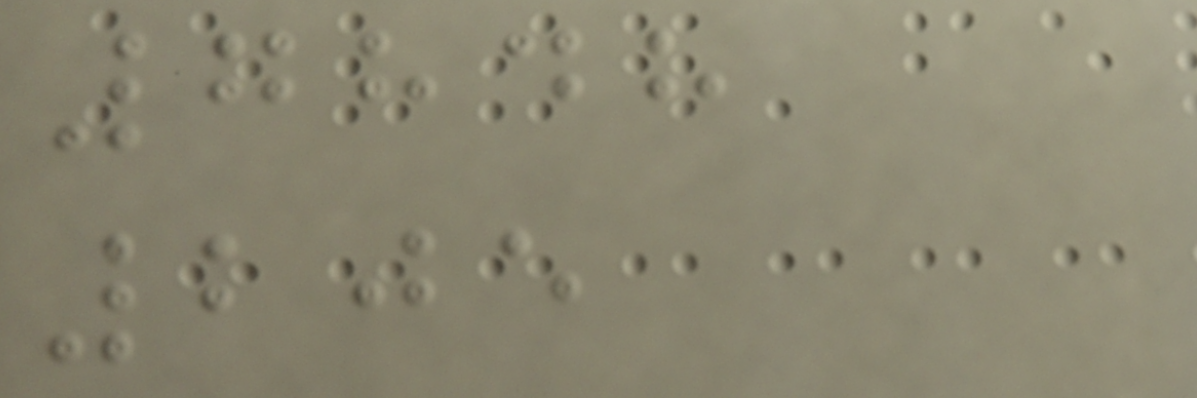7848
205
